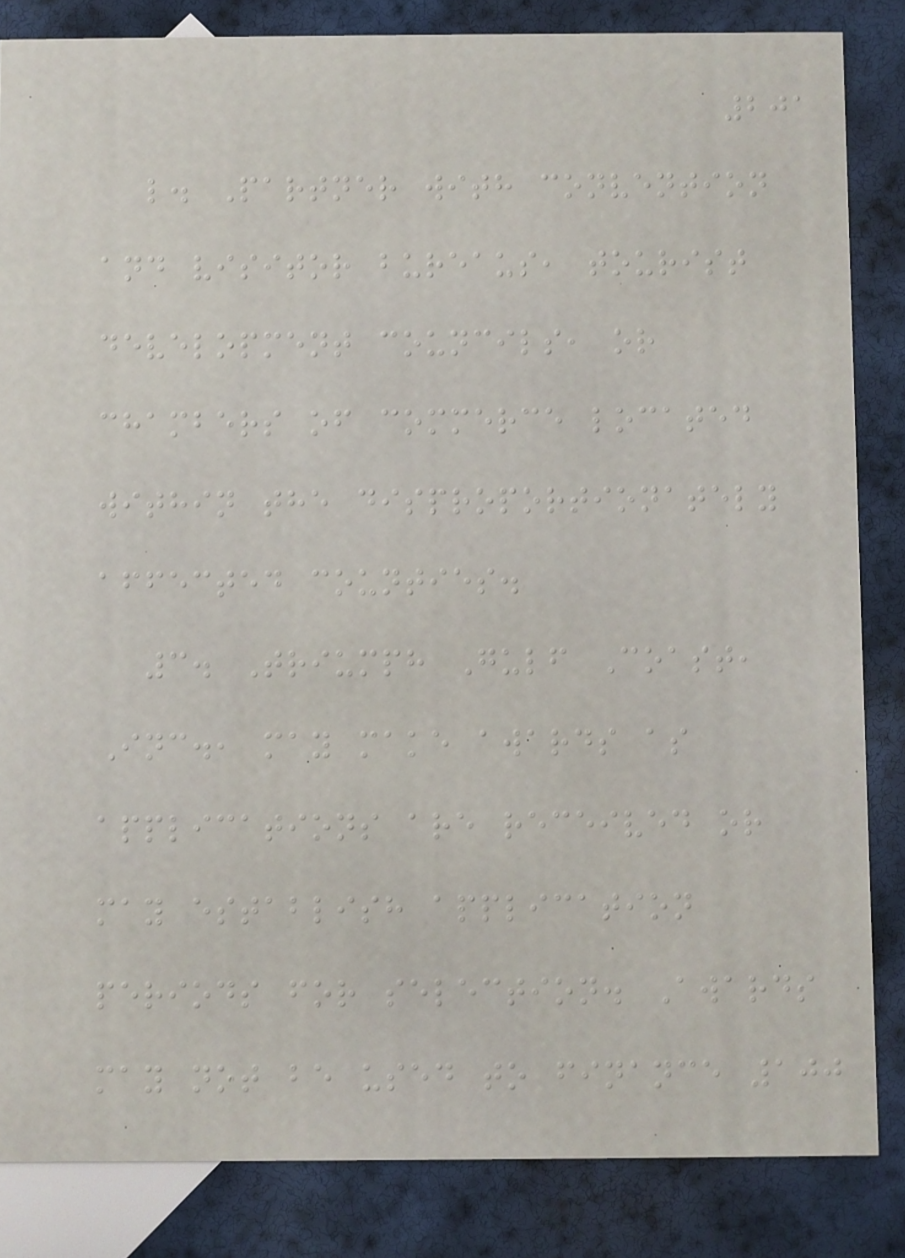201
l. Partner with convention
and visitor bureaus, tourist
development councils, or
chambers of commerce located
within the disproportionately
affected counties.
3. Triumph Gulf Coast,
Inc., may make awards as
applications are received or
may establish application
periods for selection. Awards
may not be used to finance 100
